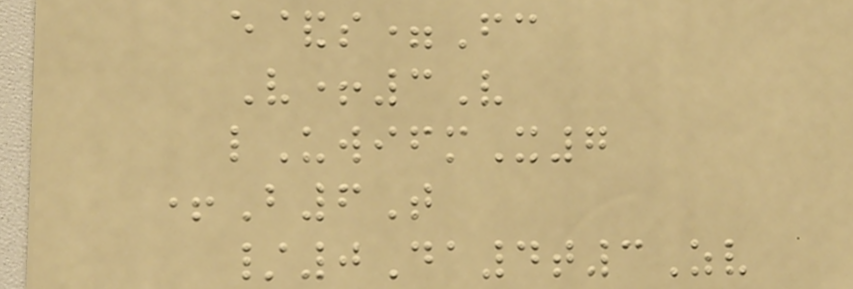e&s=Fc
V+3V
lUwifmX7
+B6T
/0Da4t3Zv
